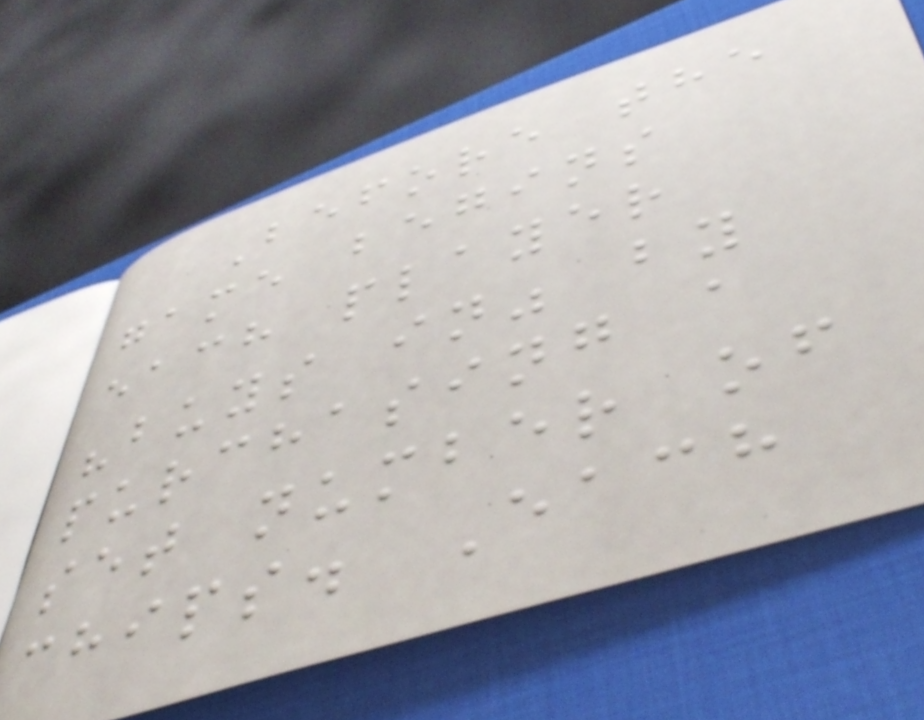Before the
game begins
each player
"buys in" by
purchasing a
set number of
chips. Each
